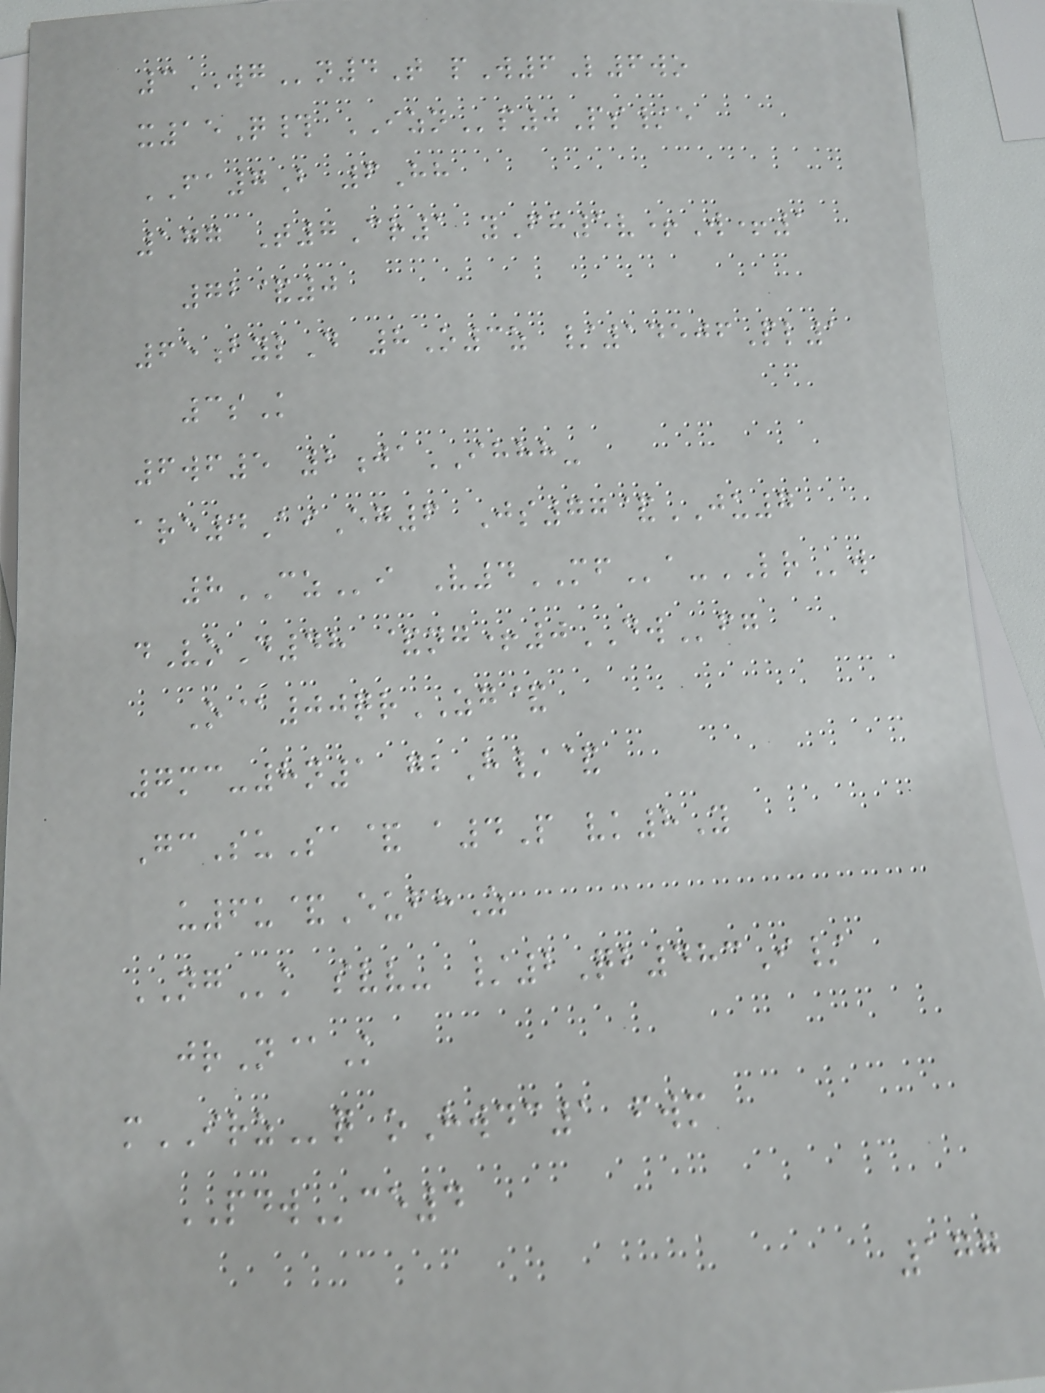3WGn4T pW6L6wo
x15Q# IZNp0Ps/e
FA7B 6Hh
177 T7Cr1 yFh5v+W+1
72&0
65bylD 8O3z /14506Pl1
3sK
6wf5 2jaIHHH-
are4AiEg6 Js77&JU7
8CZi V4MFa-LRw
dVoD48 &ng+0DWfg
O@00qrZG&
7mc-8n1 gbH/&
GcSuSa& a4P vk8Y
u6u&EufhZ
NGk svv- /2Qb483I/
jrN@K
mIRZq oHwdc1 fwm
PDWce4
177
